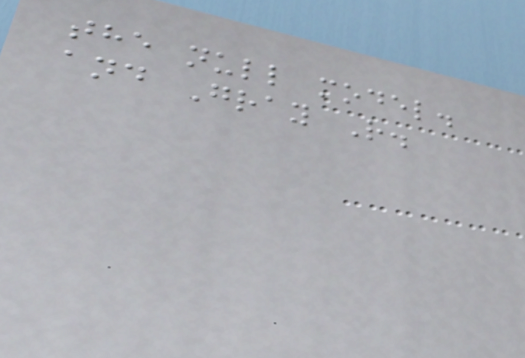the null model.
and Gray R.
